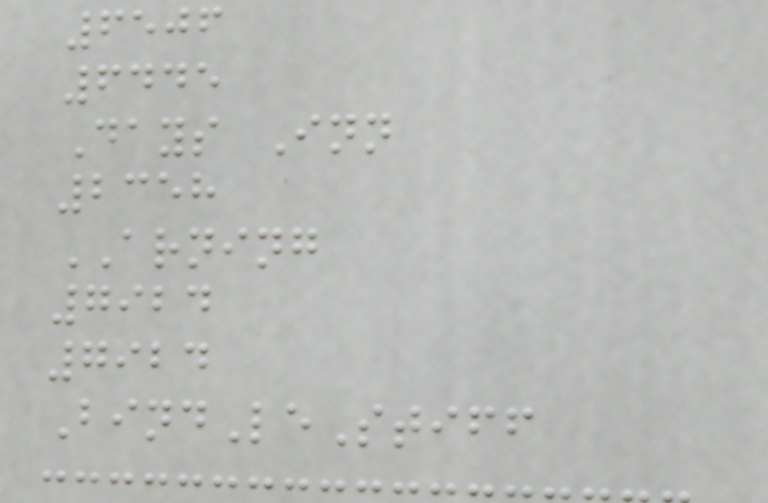6506
6445
Days Inn
2358
ARNING
7924
7924
BindLeStiff
